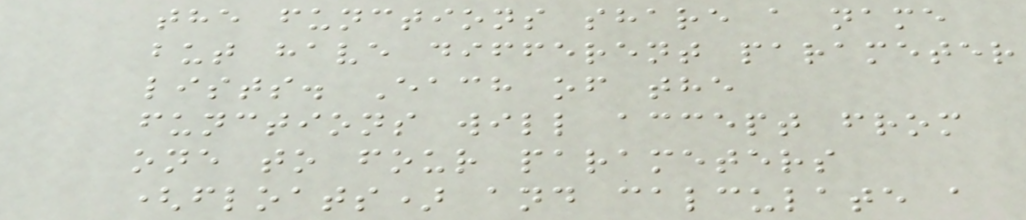the functions share a name
but have different parameter
lists. Each of the
functions will accept from
one to four parameters
(floats) and calculate a
